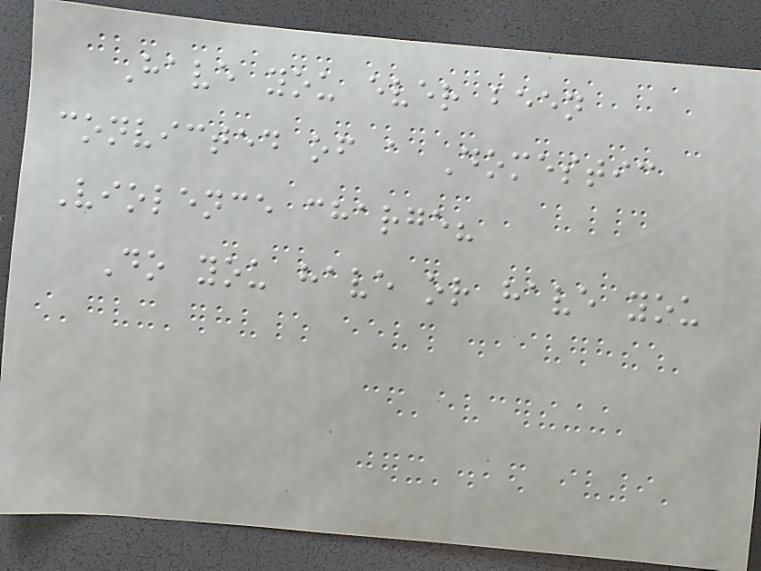Have you ever been
convicted of a Domestic
Violence charge?
Do you have or have you
